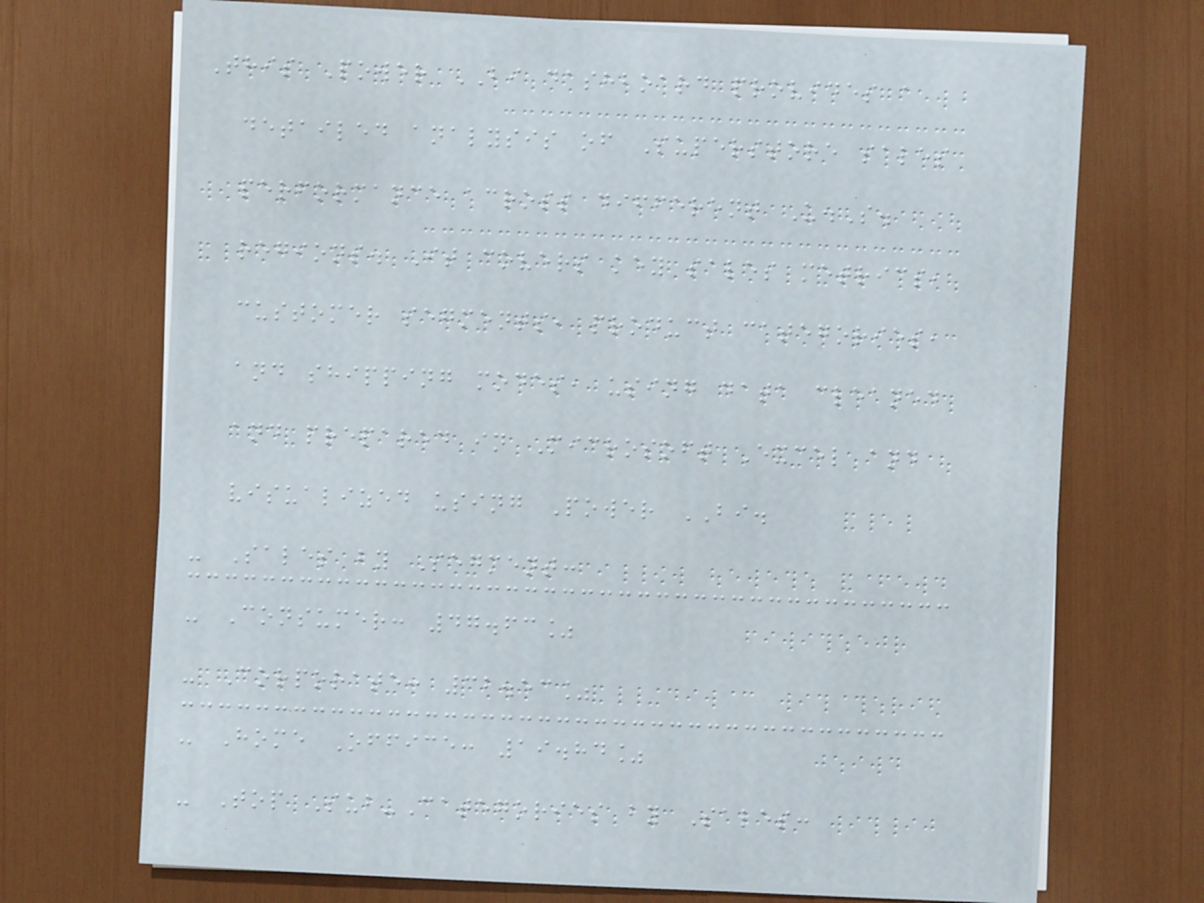This Power BI dashboard provides a
detailed analysis of Superstore sales
performance across different U.S.
regions. It covers key sales metrics,
customer segments, product categories,
and shipping modes, using data cleaned
and prepared in Microsoft Excel and
visualized using Power BI.
- Sales by Segment:
- Consumer: 47.63%
- Corporate: 32.53%
- Home Office: 19.84%
- Top Sub-Categories by Sales:
